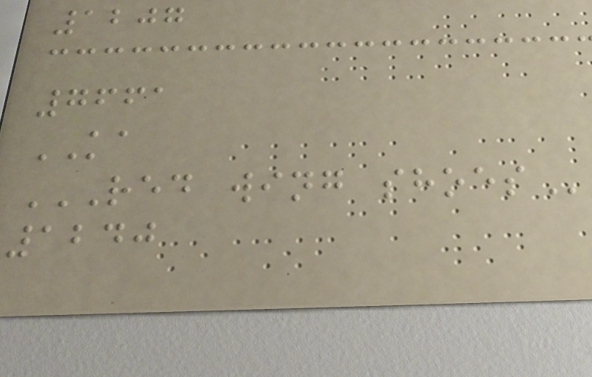1207
7661
KA
RED WING SHOES
1240
